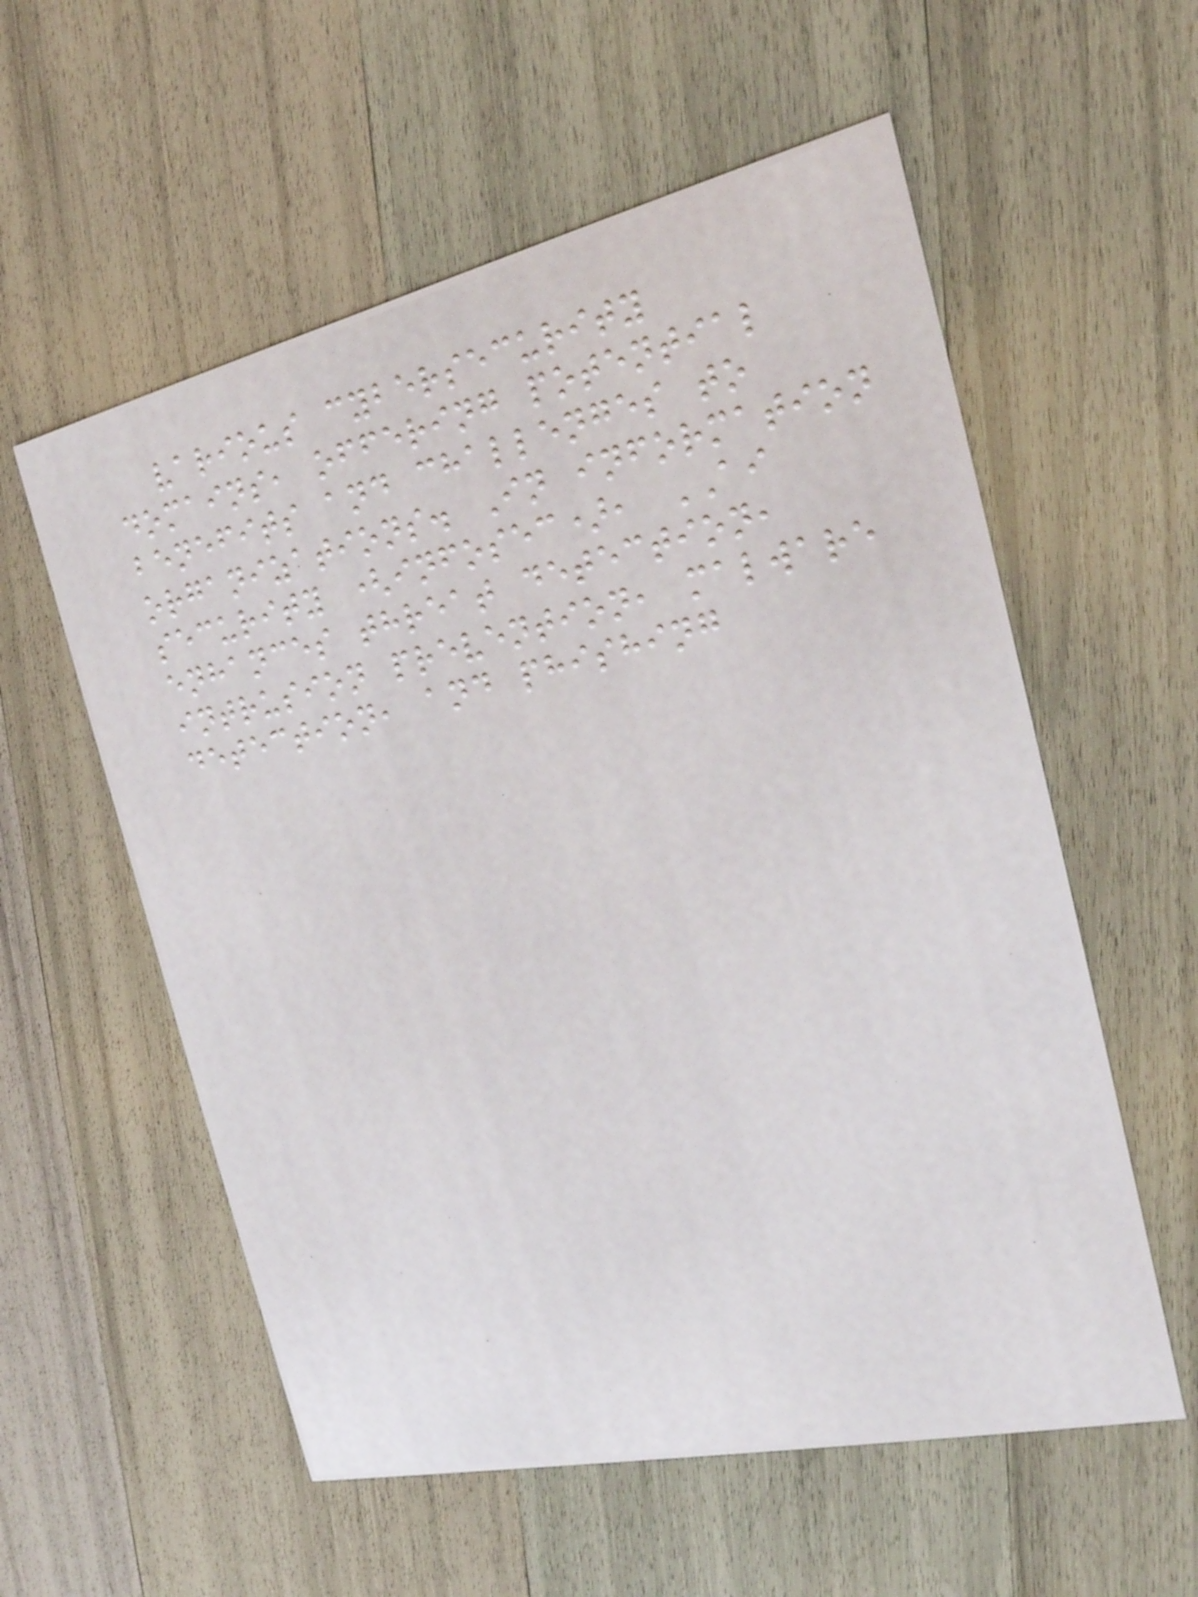various cybersecurity
domains, offering potential
benefits and challenges to
organizations. In information
security (infosec), AI
enhances threat detection,
intrusion prevention, malware
detection, and phishing
